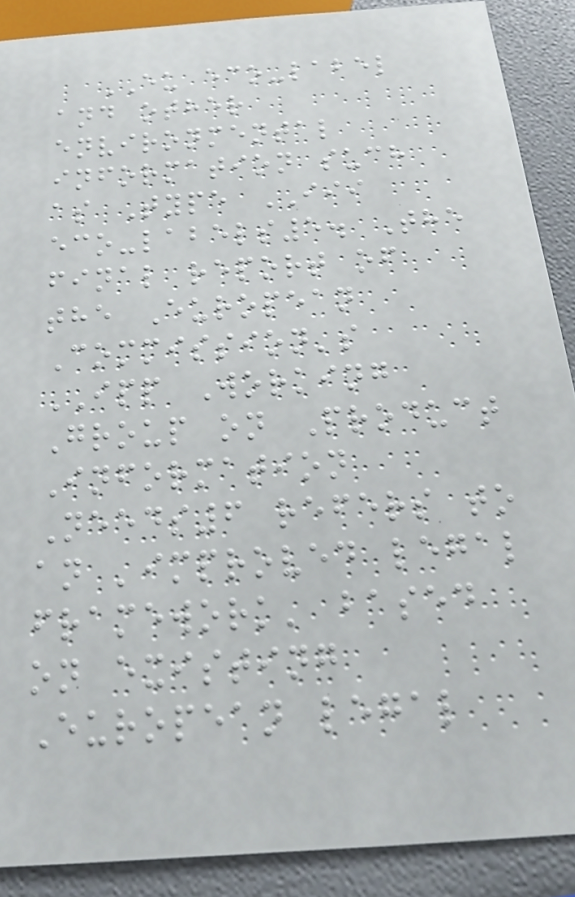EU eco-label
and other
environmental
information such
as Type III
eco-labels5. The
final report of
the European
Commission's
IPP Working
Group on Product
Information
Needs6 refers to
an 'improved legal
framework' based
on existing
European legal
